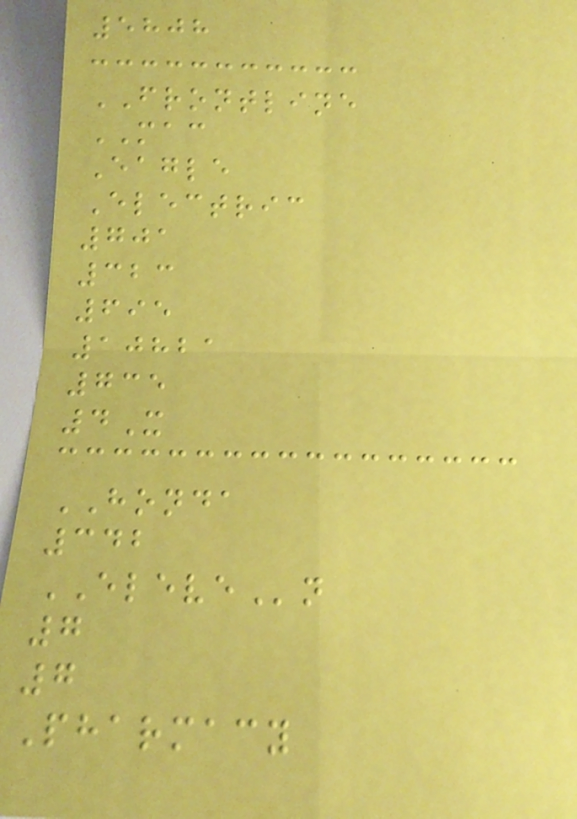5808
FRONTLINE
MAC
Eagle
Electric
701
323
695
10821
735
4X
HONDA
342
ELEVEn
7
7
Pharmacy
